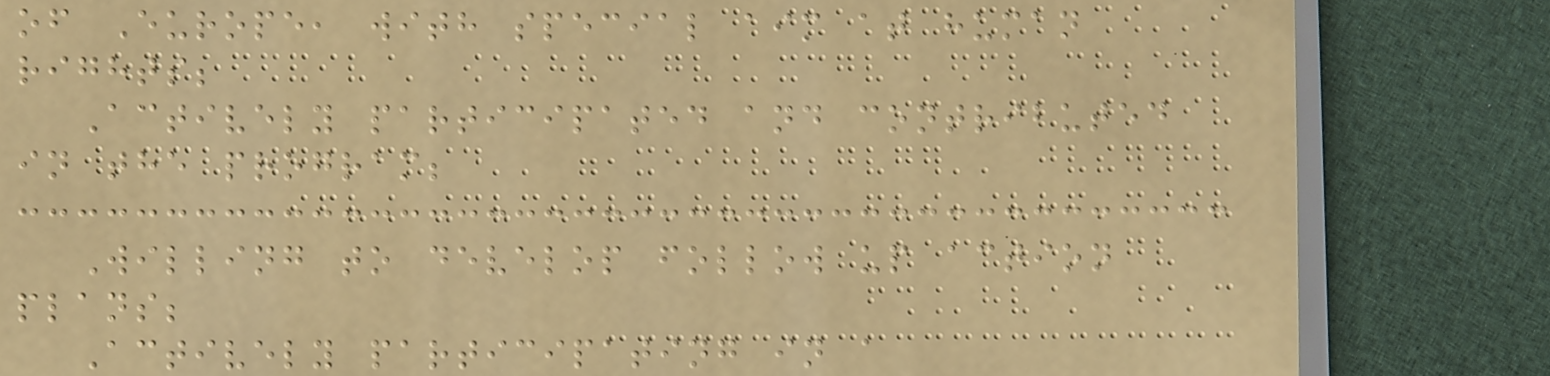of Europe, with special aim at human
rights;
Actively participated and contributed
in the program;
Willing to develop follow up action
plans;
Actively participating in a
